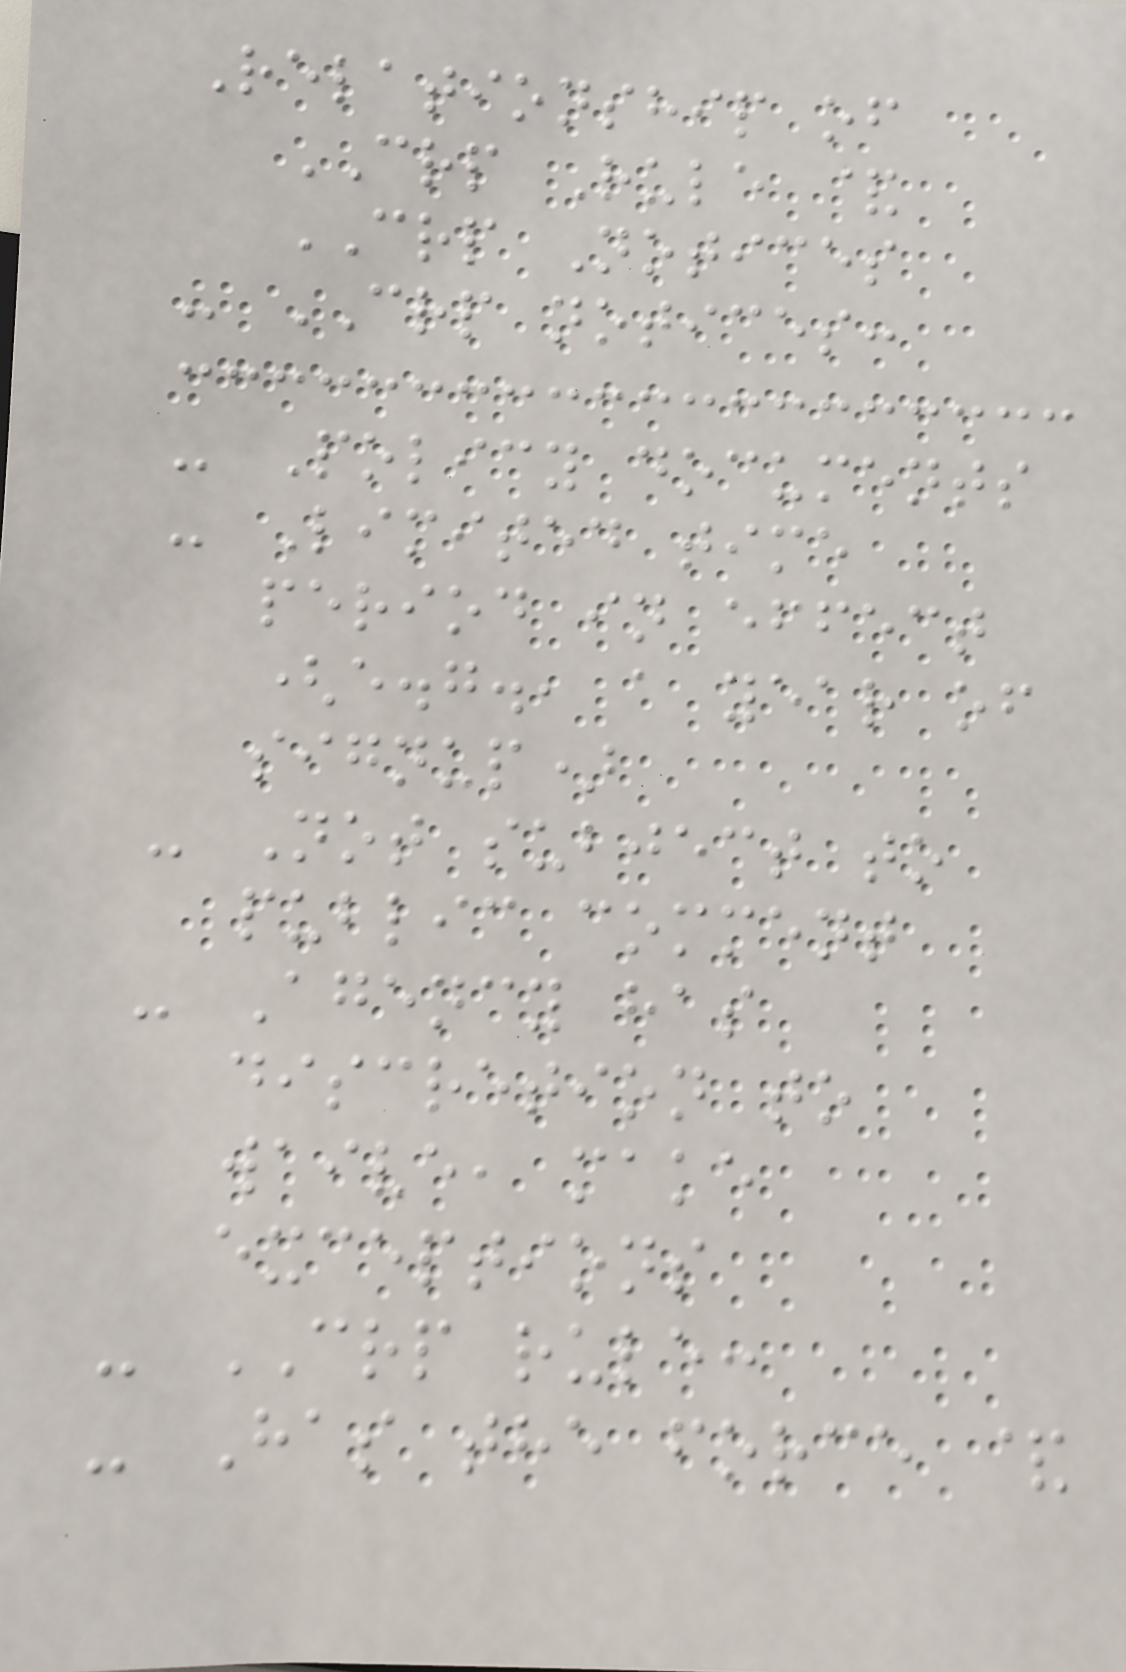Relationship of
CRP Rule &
CRP Notices
- CRP notices:
- Policy documents
- Limited time
period in effect
(e.g., a year of
signup)
- Not subject to
public comment
- Agency has
discretion to
waive, make
exceptions
- CRP rule:
- Has the force &
